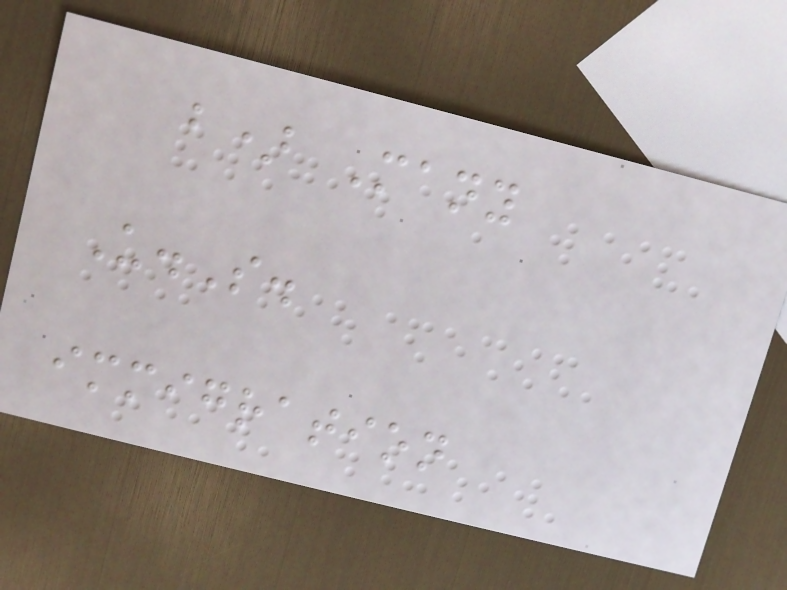b) Many
U.S.
immigration
